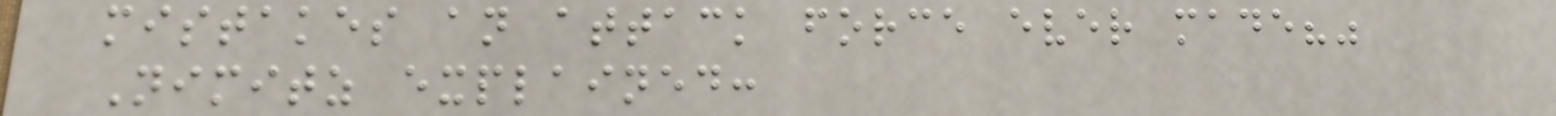mistakes an attack force ever made?"
Nimitz explained:
